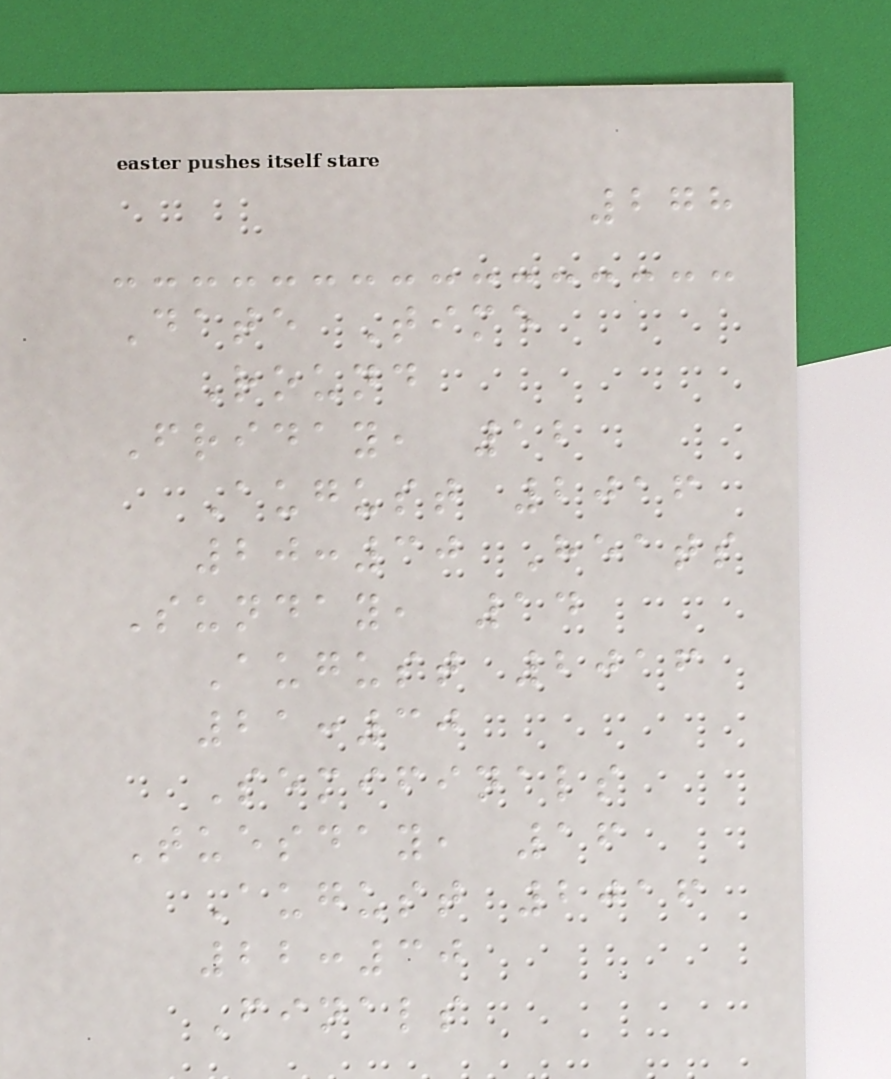278
Date Time
Round
Friday, 12
August 2016
20:30 Heats
Sunday, 14
August 2016
21:30
Semifinals
Tuesday, 16
August 2016
22:30
Finals
